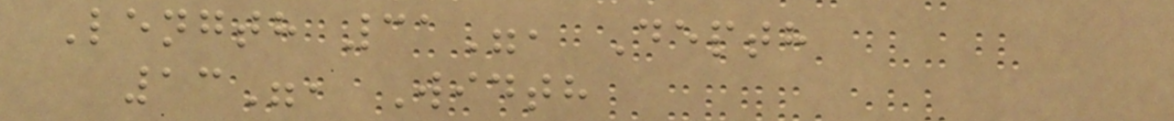Length 31", Depth
13", Width
